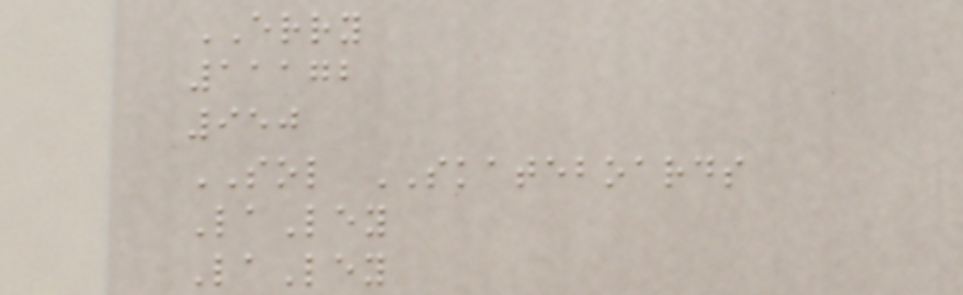ERRY
11172
950
SOL SKATEBOARDS
LaLey
LaLey
